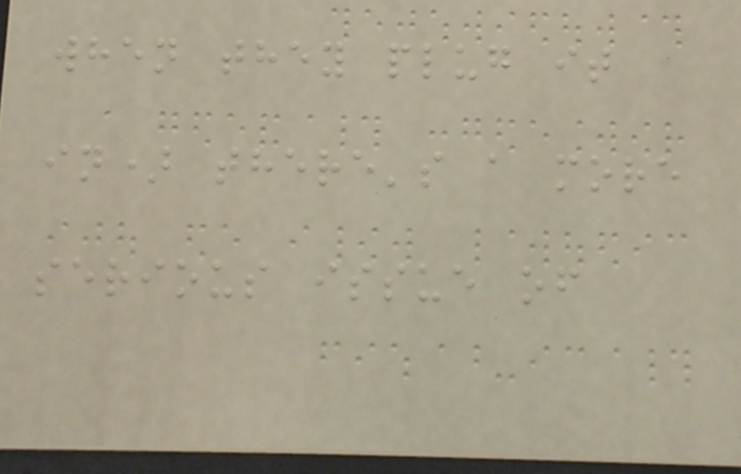when they plug it
in) there's a more
serious issue of
